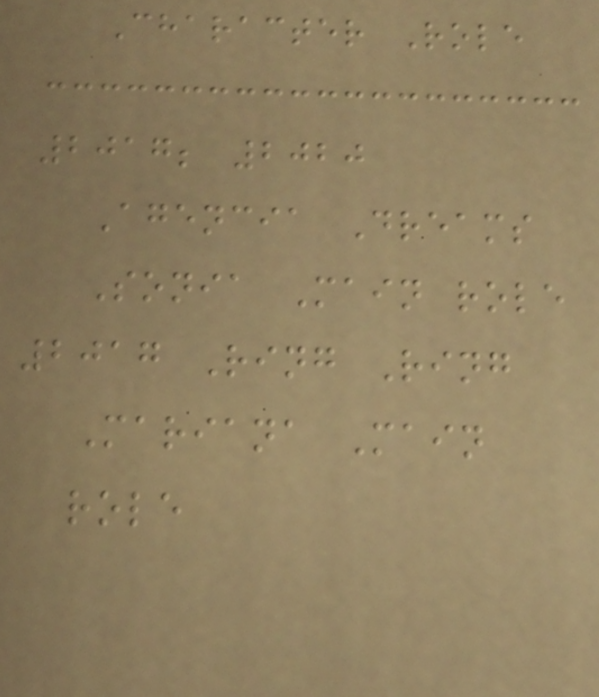Character Role
2017; 2020
Agencia Dreams
Sonia Main role
2017 Ring Ring
Mariana Main
role
